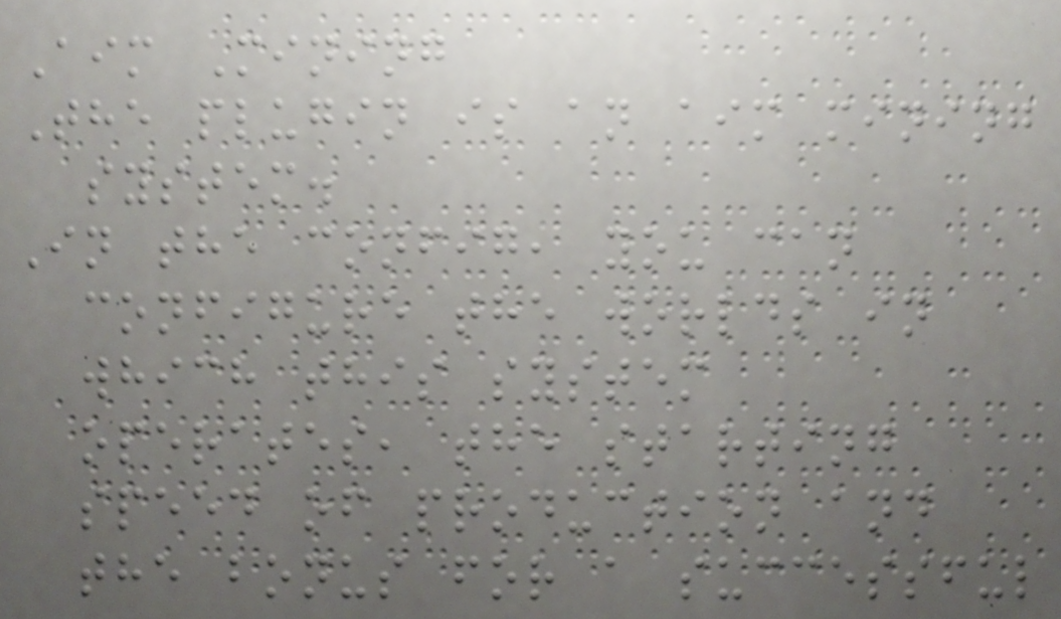Aim Mining
The plugin is an aim mining
system.
In the config, you can
configure the worlds in
which this system
operates, the starting
speed of production and
the bonus for a successful
